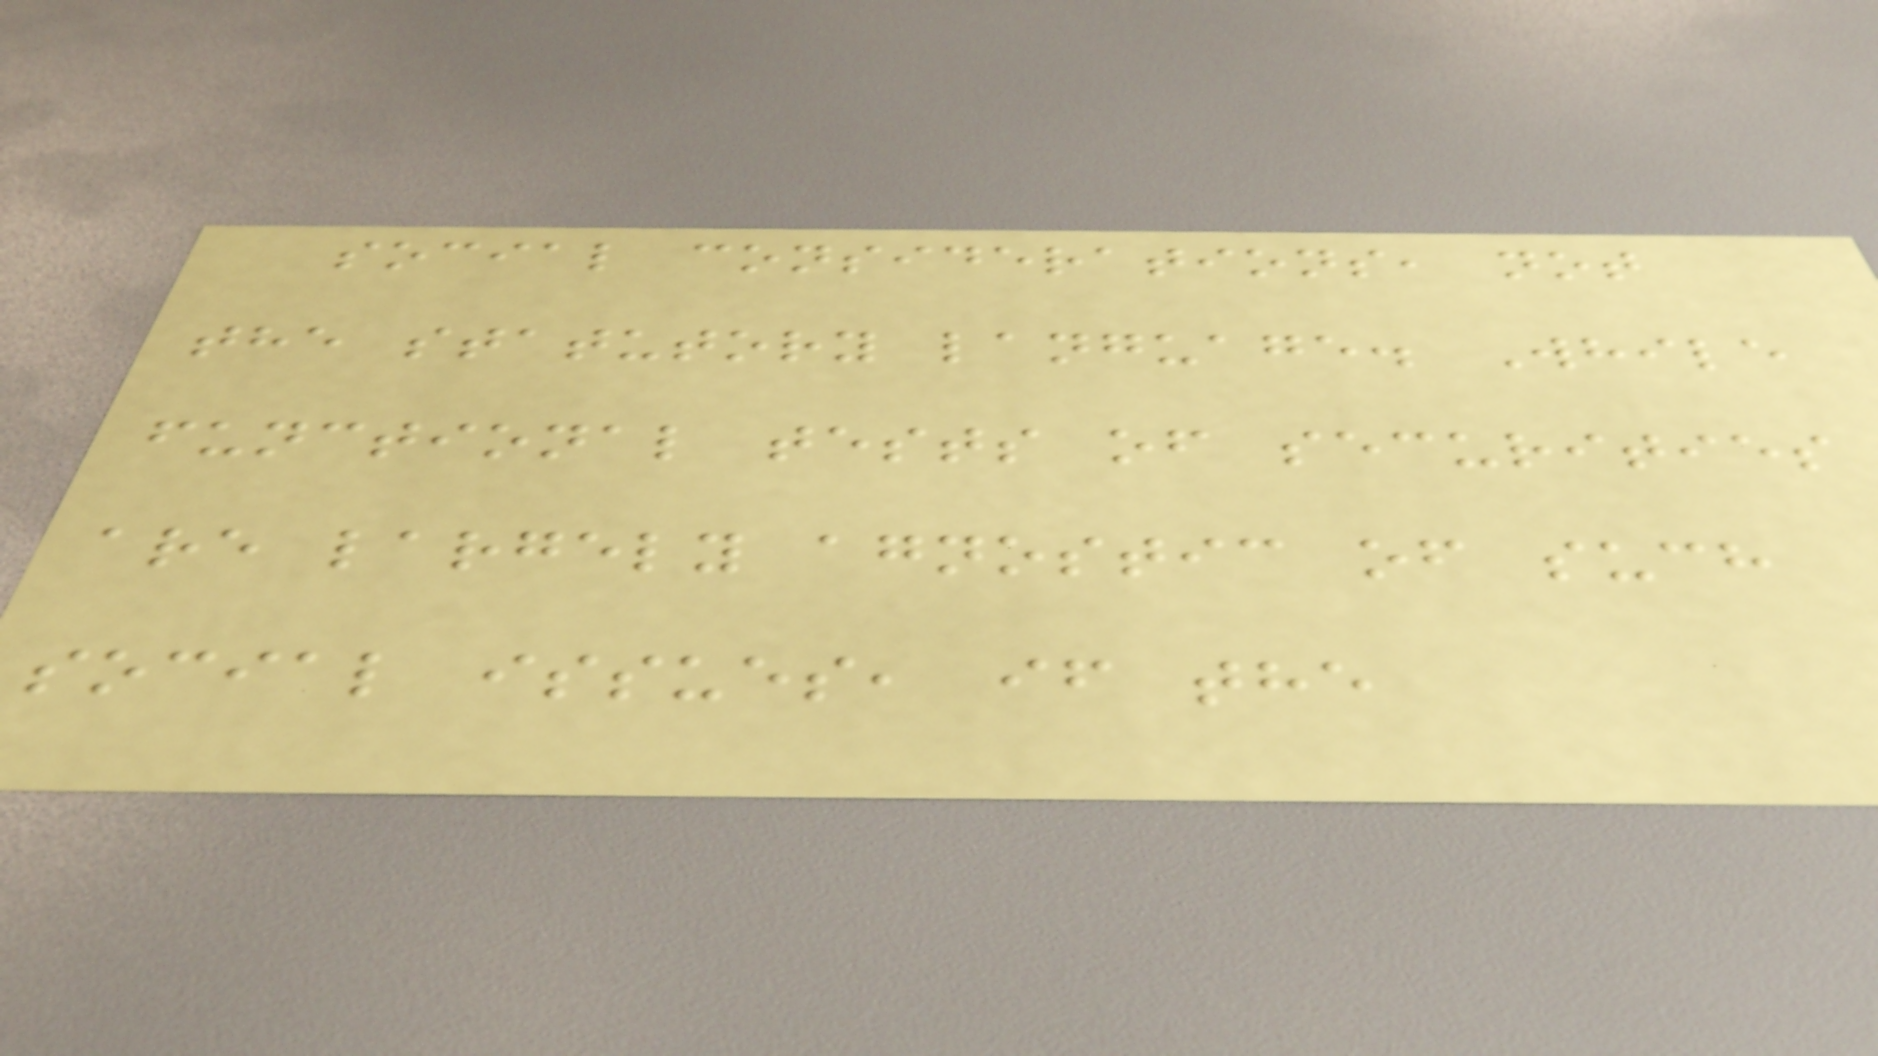social considerations, not
the statutory language. While
functional tests of securities
are largely agnostic of such
social issues, if the
